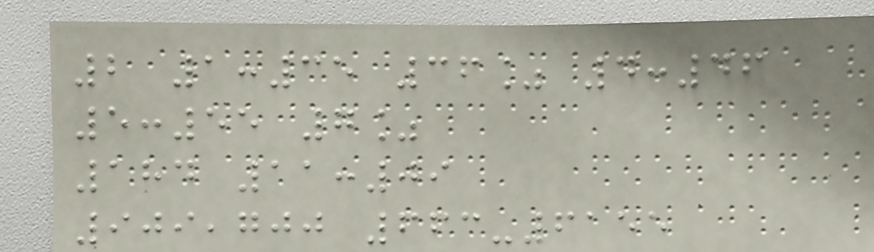2 1:35 36% 4:46
5:55 7%
184 11:09
909,700 663-6155
